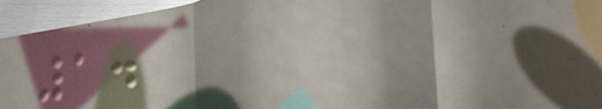1.
